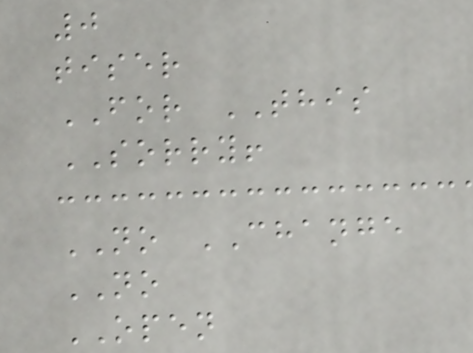0
tiser
FOR THIS
SORRY!
NO CHANGE
NO
OPEN
